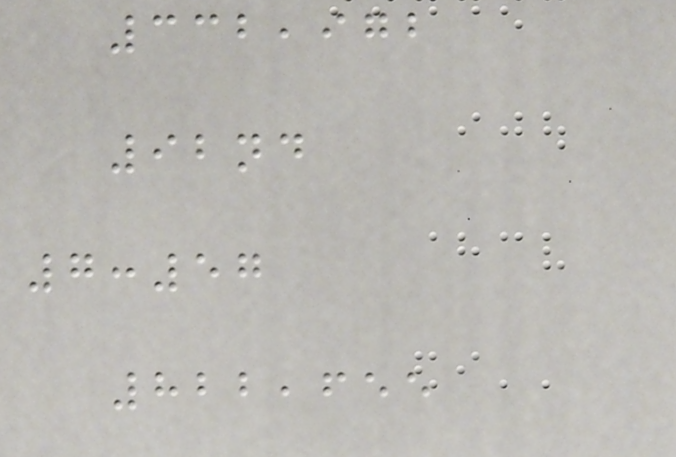332,972
92nd
7:57
822,655
